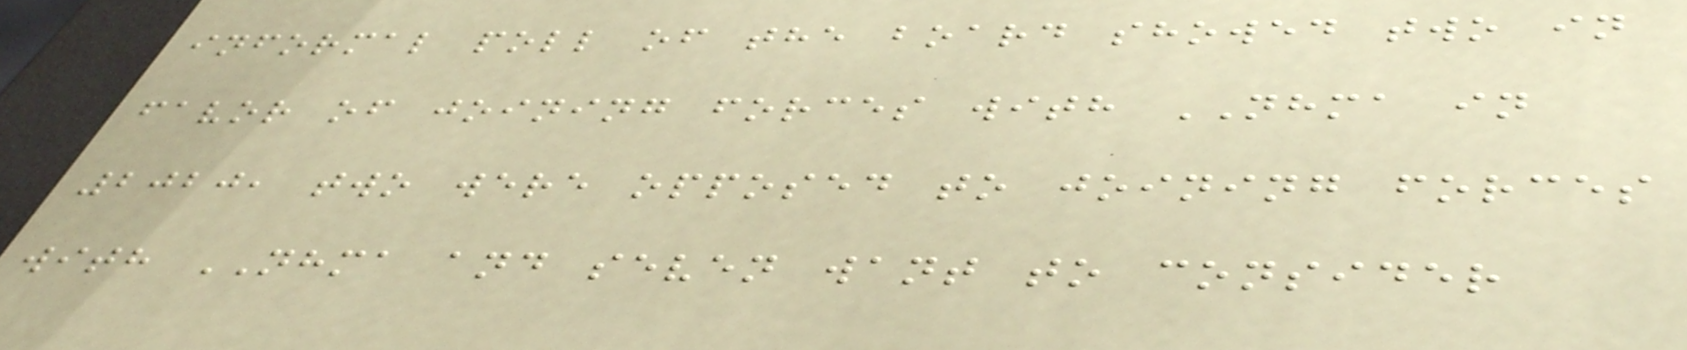informal poll of the board showed two in
favor of joining forces with NHMA in
2020, two were opposed to joining forces
with NHMA and seven want to consider
